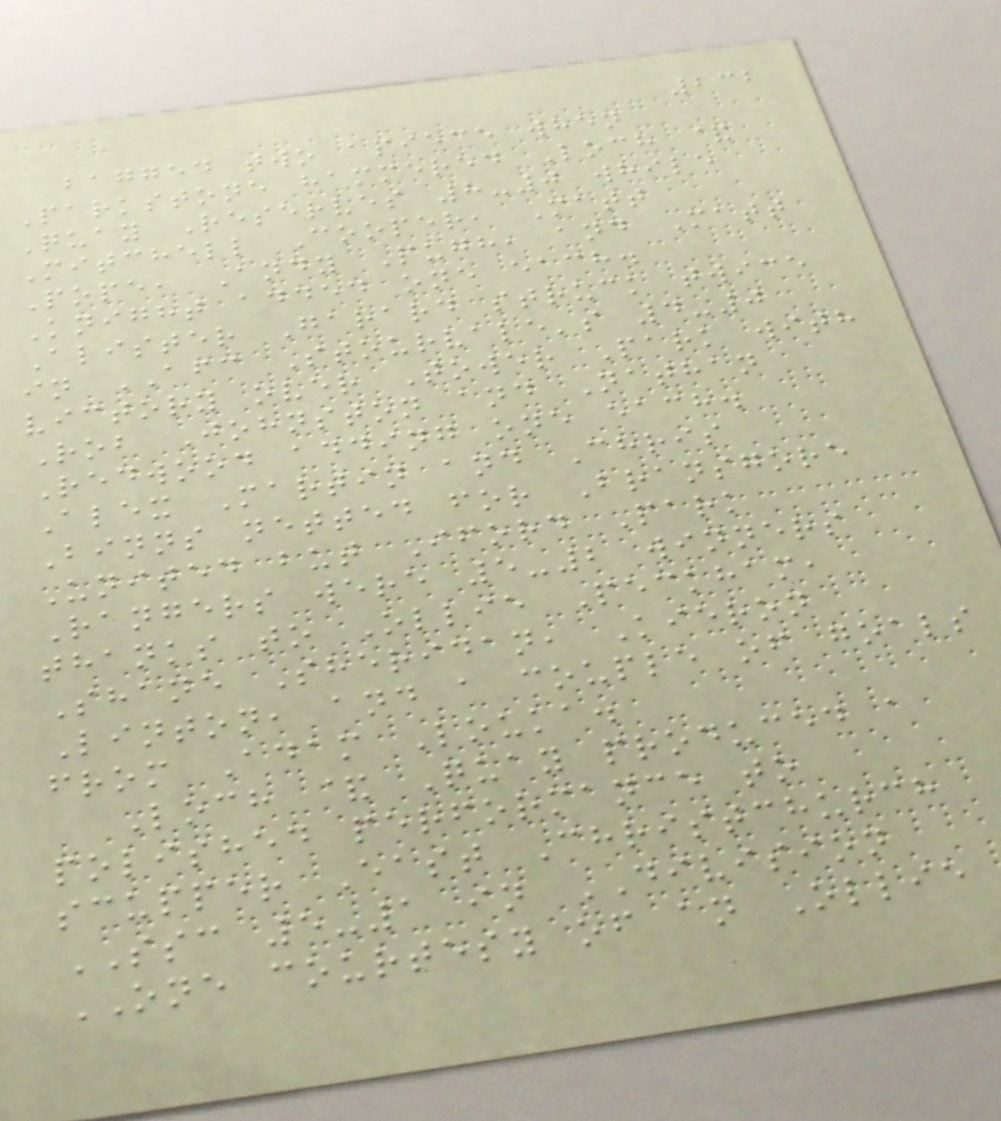232
bagged two apiece when
Parkstone hammered Loch &
Quay Reserves 8-0 while
Mitchell Cooper, Matt
Pope, Andy Pugh, and Matt
Knight added one each.
Alister Garard struck twice
in AFC Stourvale's 4-0
victory over Tower Park with
Rob Johnston and Nathan
Redwood adding one each.
Alex Martin and Chris
Binns netted for Bransgore
United but Iford Park
Rangers were 5-2 winners
thanks to Ollie Peckham,
Shane Sheridan, Kieron
Linton, and a couple of goals
from Adam Louka.
Loch & Quay produced a
polished performance to
scupper East Christchurch
SSC 5-1 in DIVISION
ONE courtesy of an Ollie
